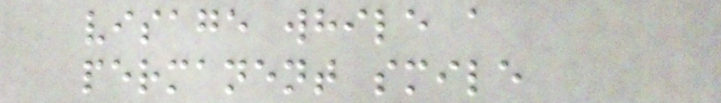visage while a
permanent smile
